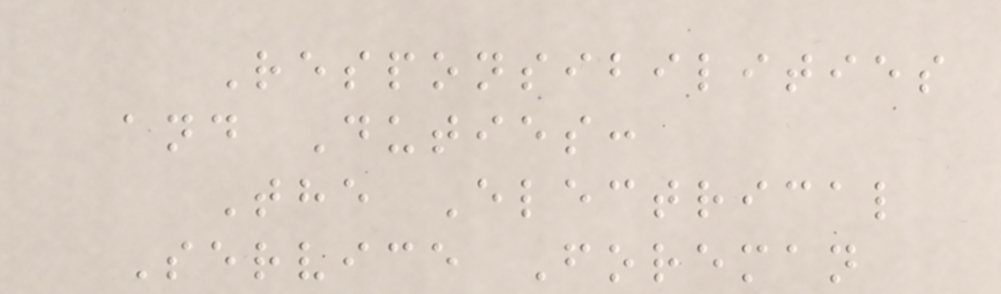Responsibilities
and Duties:
The Electrical
Service Foreman
